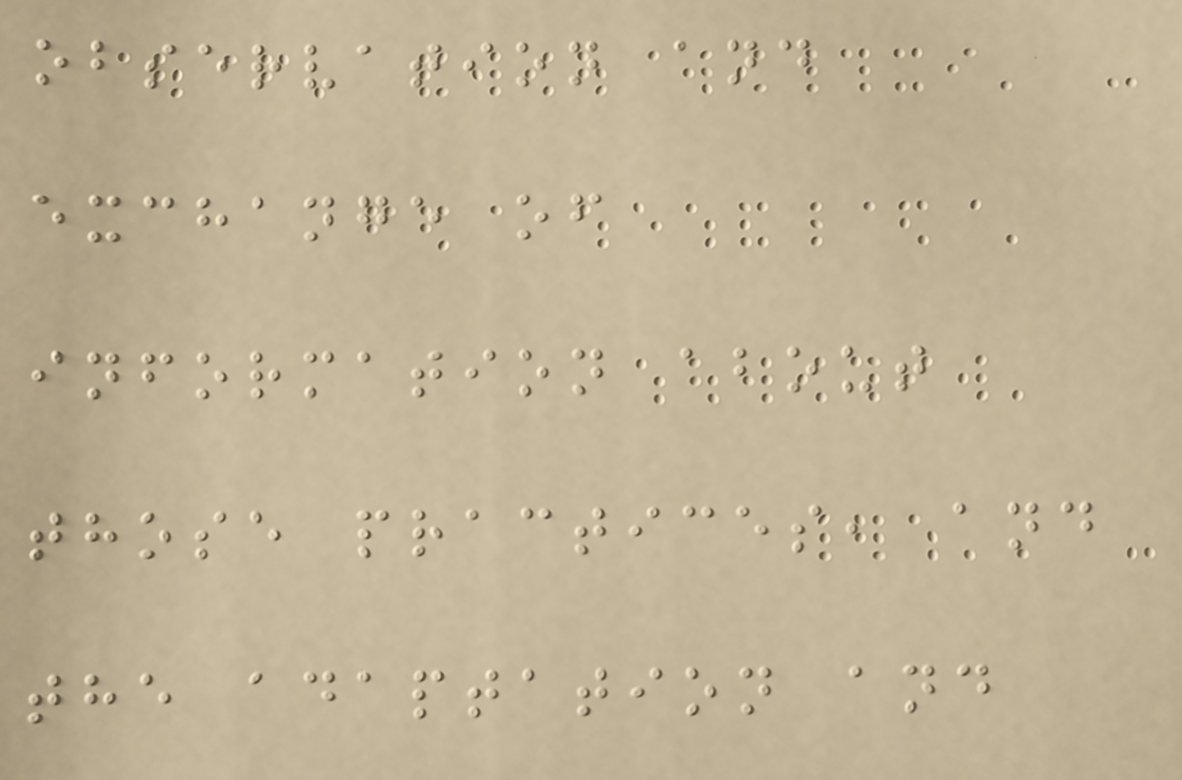observation and
exchange of
information about
those practices, and
the adaptation and
